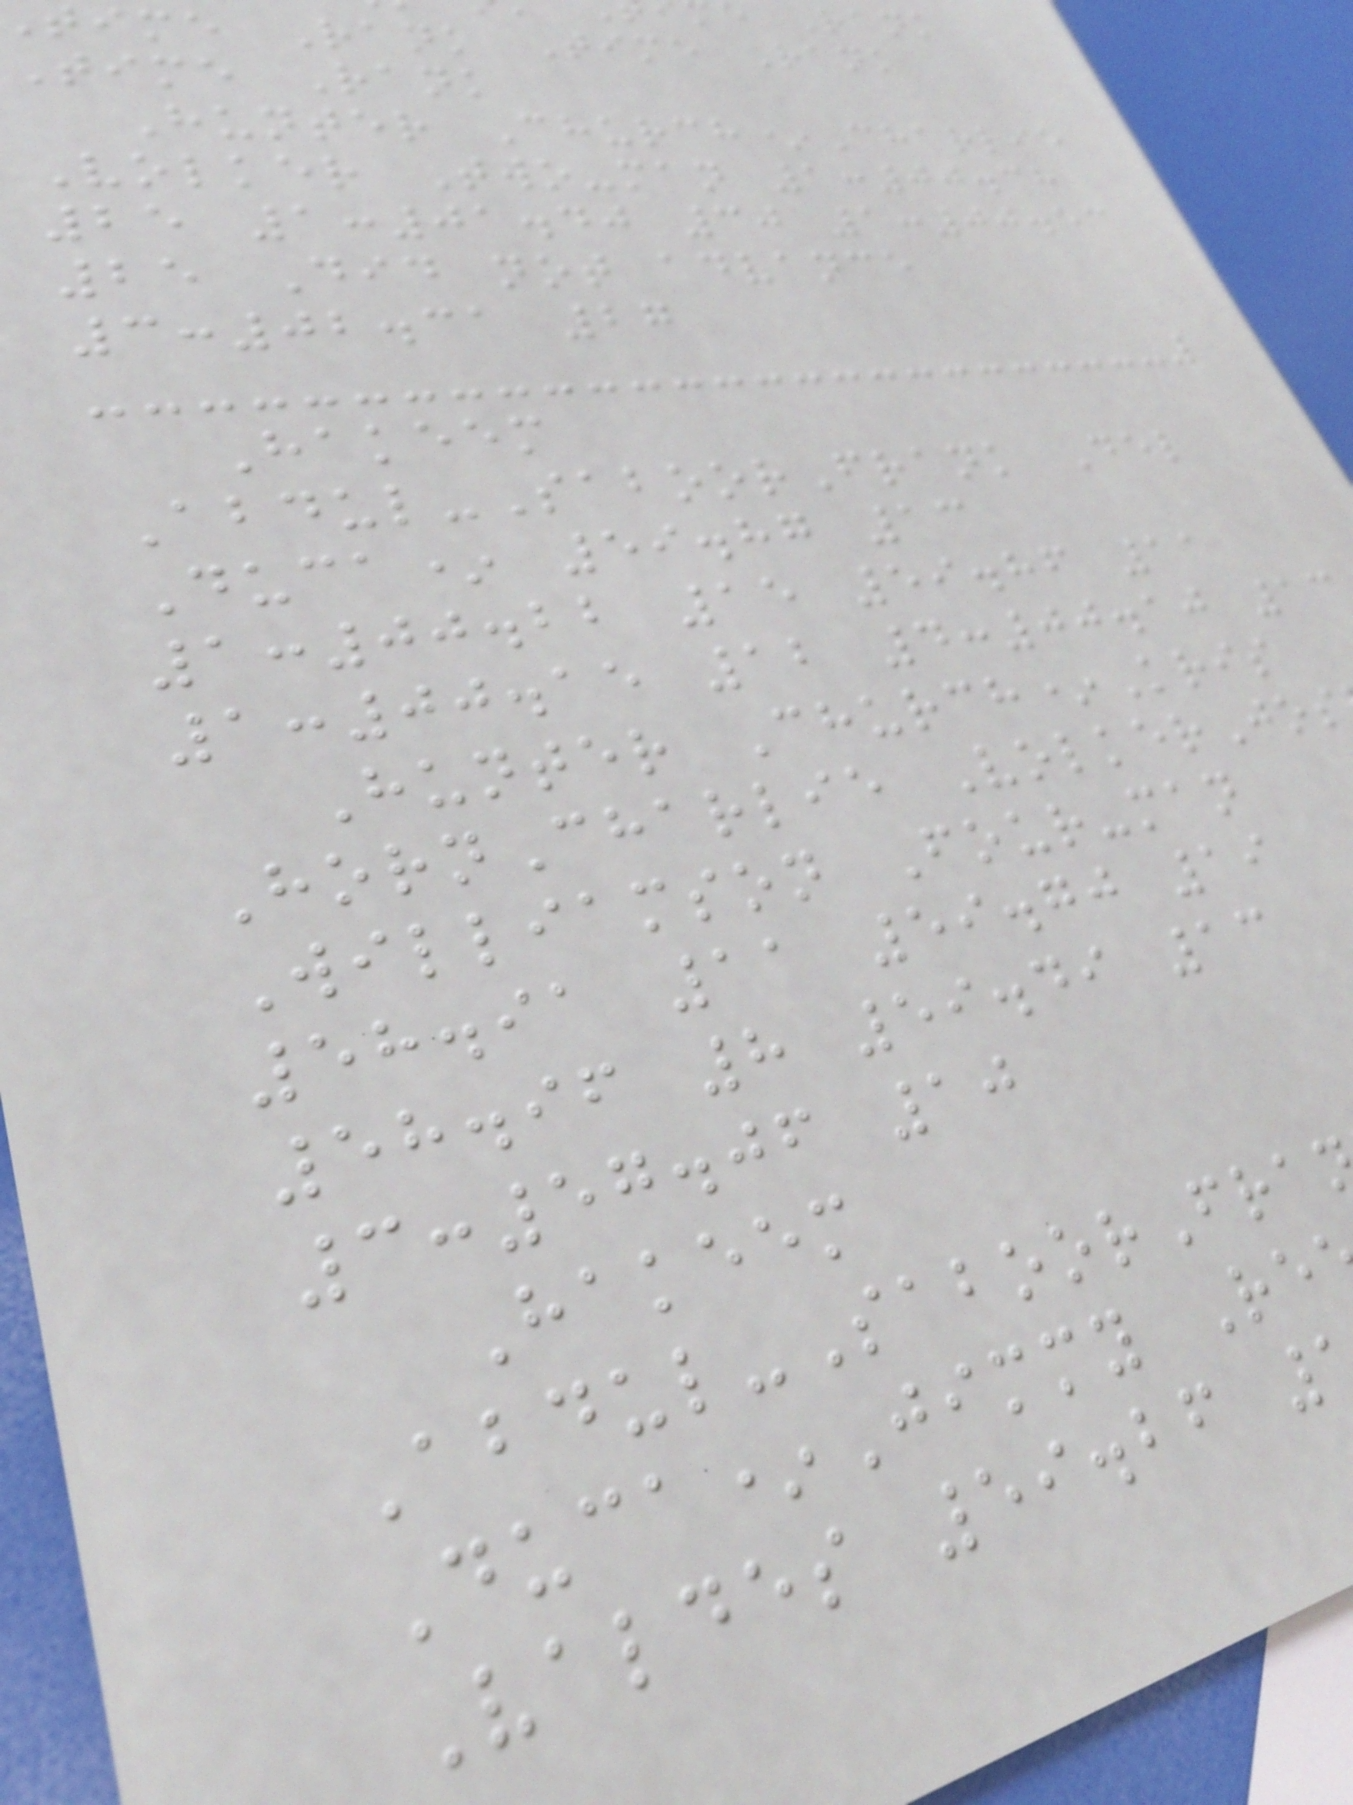time Rank Time Rank
Time Rank
Hunter Church*Charlie
Volker Two-man 1:00.38
25 1:01.40 30 1:00.53
25 Did not advance
3:02.31 27
Hakeem
Abdul-SaboorFrank Del
Duca* 59.87 13
1:00.22 15 59.86 11
1:00.15 12 4:00.10 13
Hunter Church*Kris
HornCharlie VolkerJos
Williamson Four-man
58.91 11 59.70 19
58.96 8 59.49 13
3:57.06 10
Hakeem
Abdul-SaboorFra
Duca*Jimmy Re
Valdes 59.26
